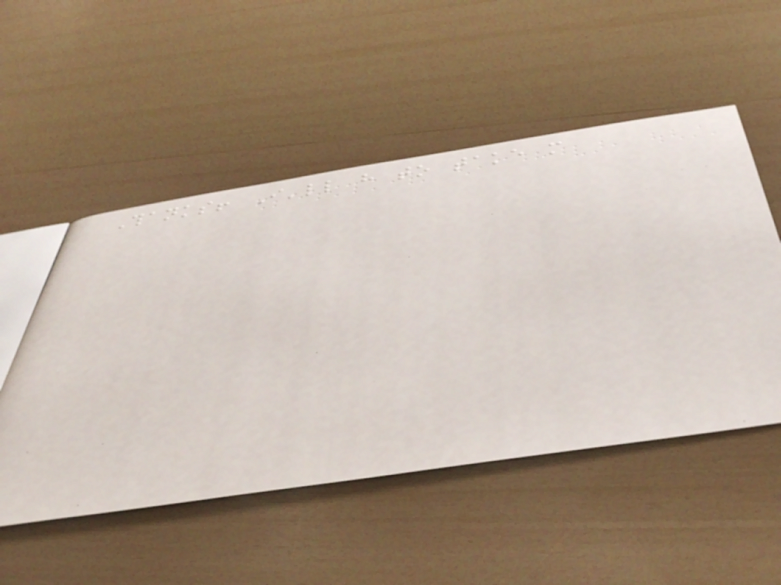Thanks! I'll have to take more
